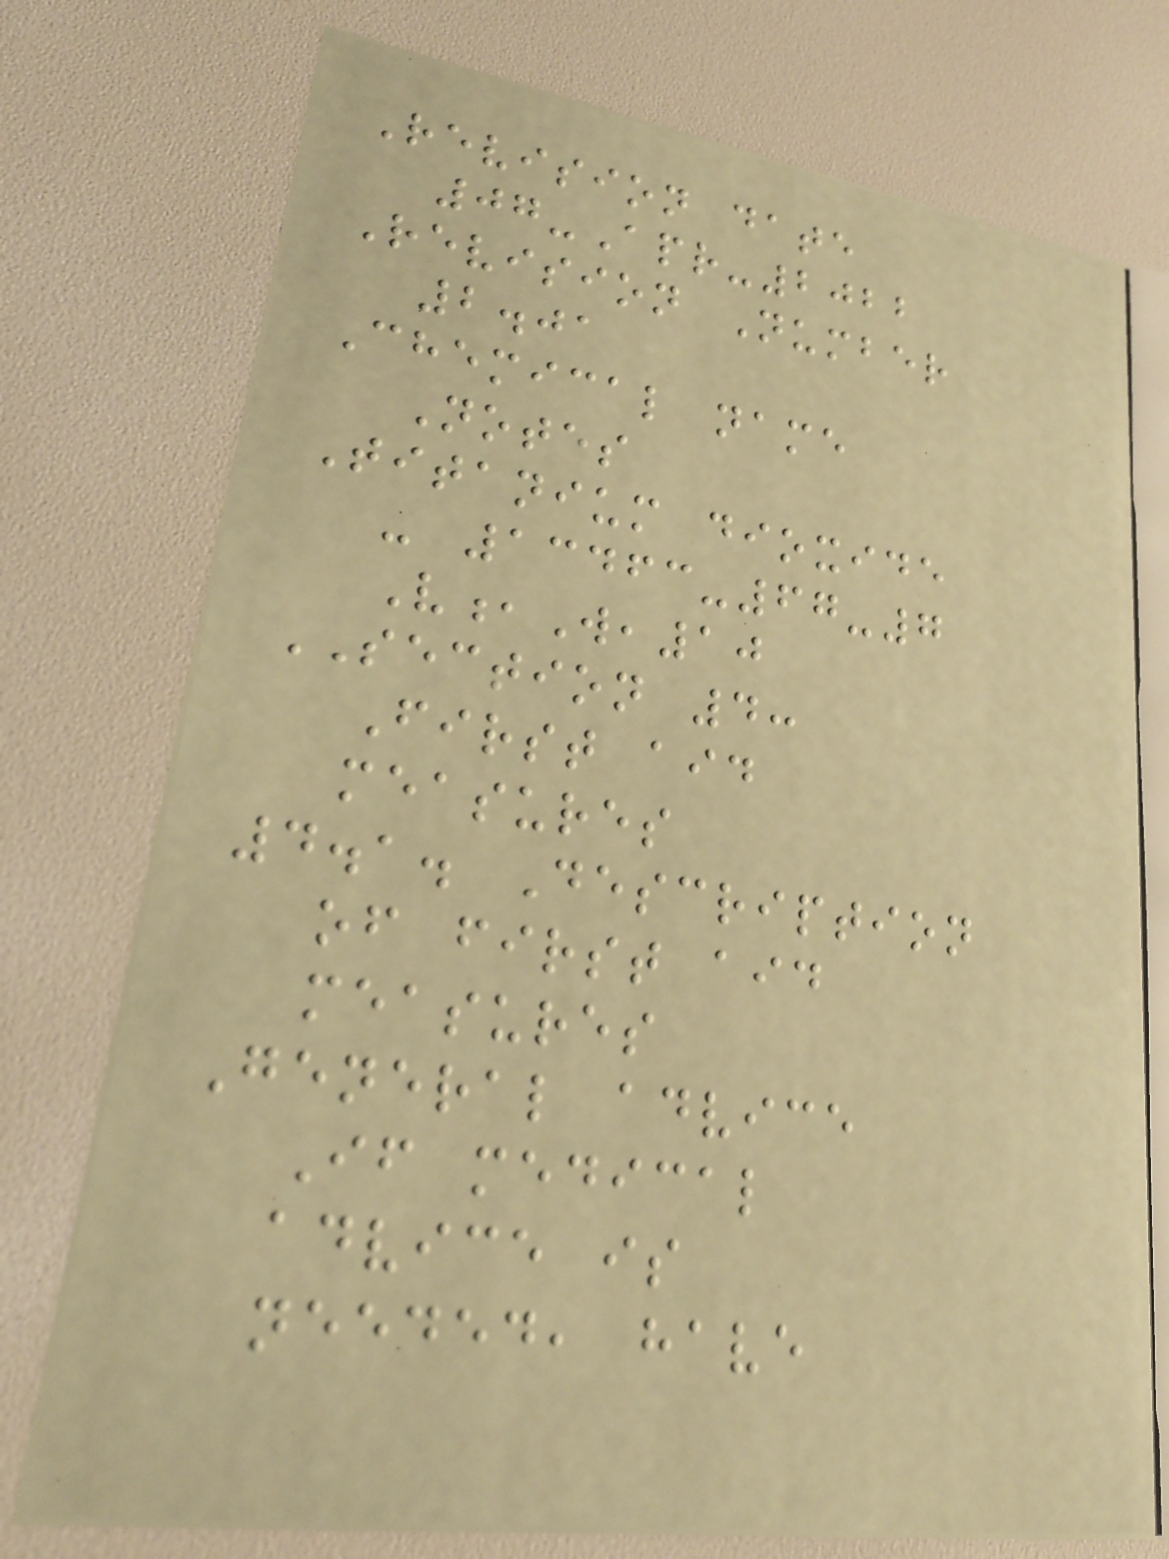Revision date
07-Apr-2022
Revision Number
2.01
Chemical name
Notes
Titanium dioxide
- 13463-67-7
V,W,10
SECTION 4:
First aid
measures
4.1. Description
of first aid
measures
General advice
If medical
advice is
needed, have
